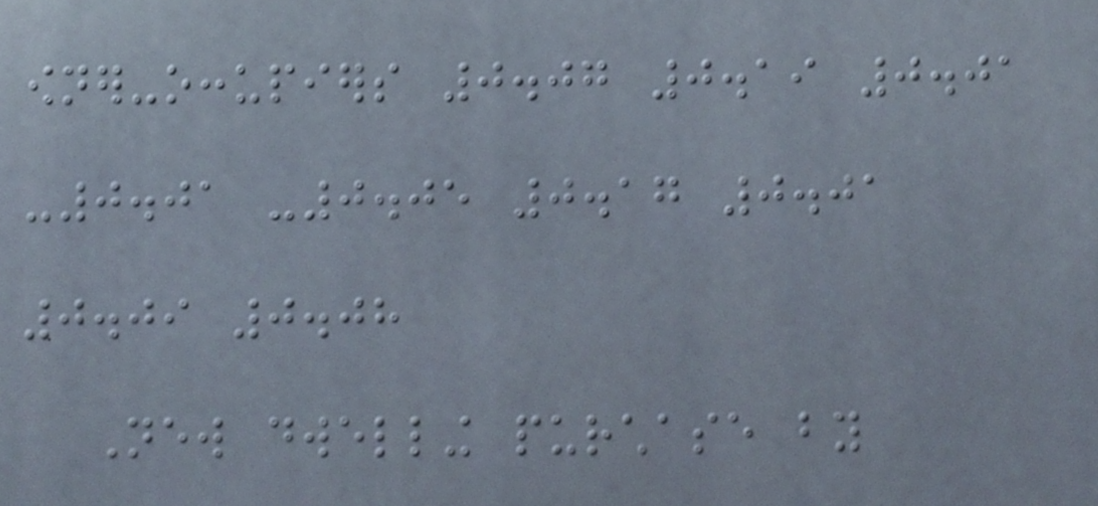owner-occupiers 0.07 0.19 0.01
-0.01 -0.05 0.17 0.01
0.09 0.08
New dwelling purchase by
